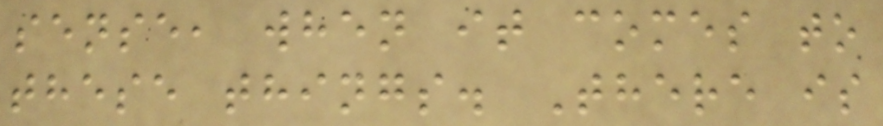sense, when it comes to
these things. There is
